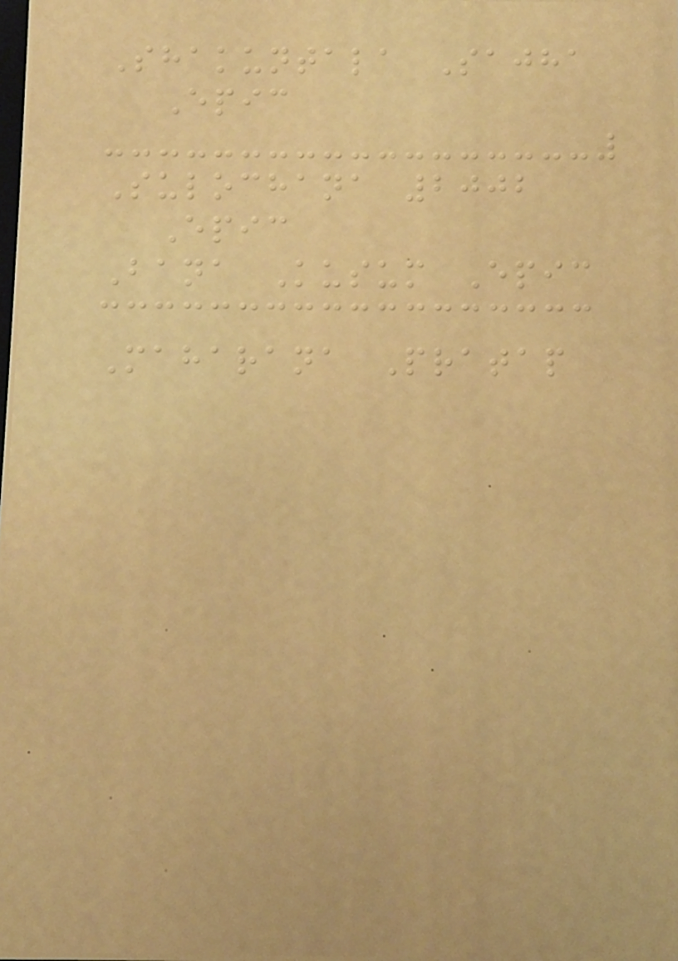Shakuntala Sajha
Epic
Sulochana 2002
Epic
Bana Kusum Epic
Maharana Pratap
